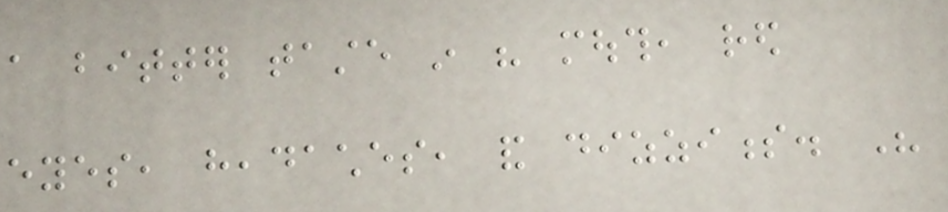a bitter taste in his mouth, red
eyes, headaches, and dizziness. His
